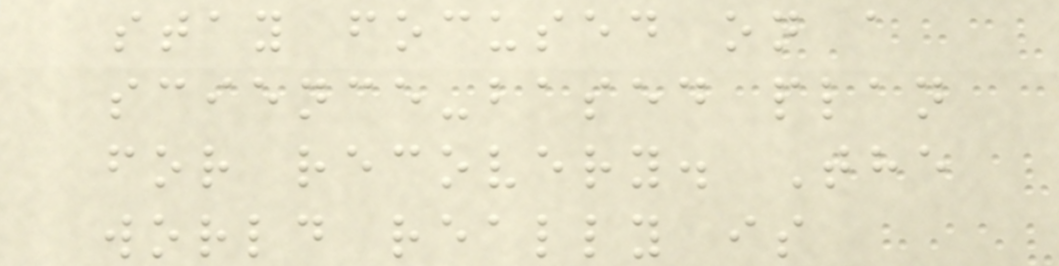stay focused on a
science-based plan
for recovery. The
world really is
